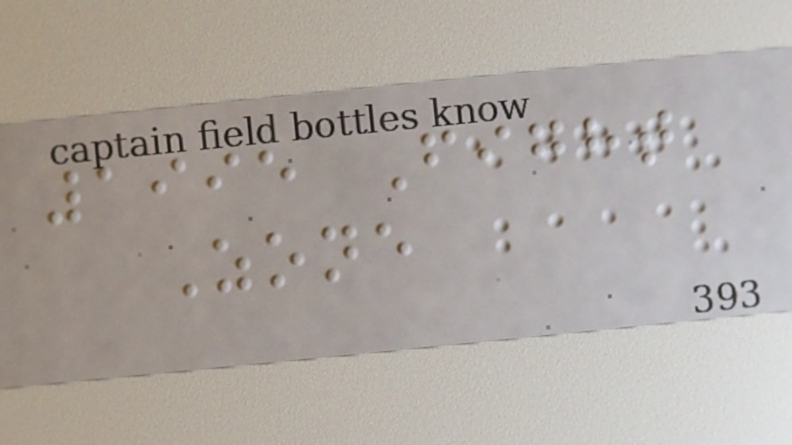1995 Fight
Zone
